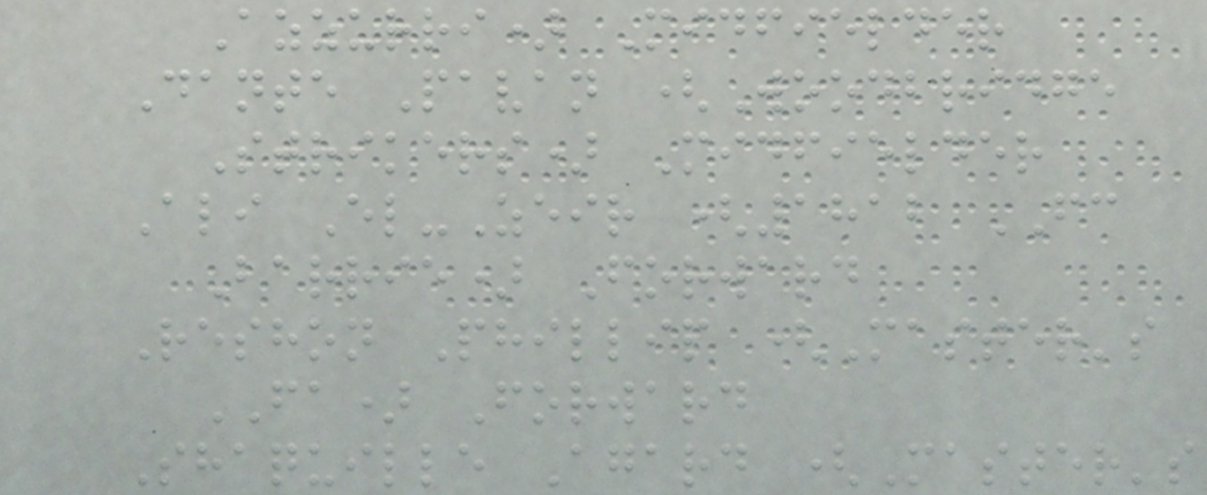Azzurri) Midfielder
Dante Pavan (Woodbridge
Strikers) Midfielder
Ali El-Zeir (1812 FC
Barrie) Forward
Reshon Phillip (Master's
FA) Forward
Shaquille Agard (Master's
